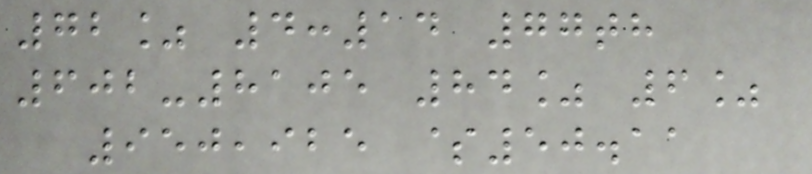72% 4:14 77th
602-8105 84% 6%
950,925 $50.11
